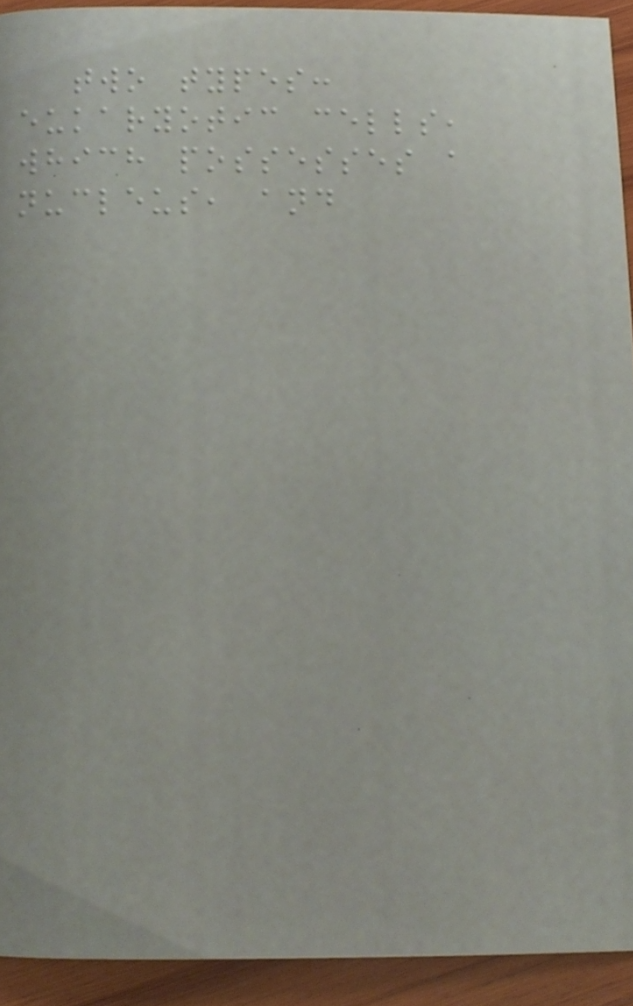two types:
eukaryotic cells,
which possesses a
nucleus, and
